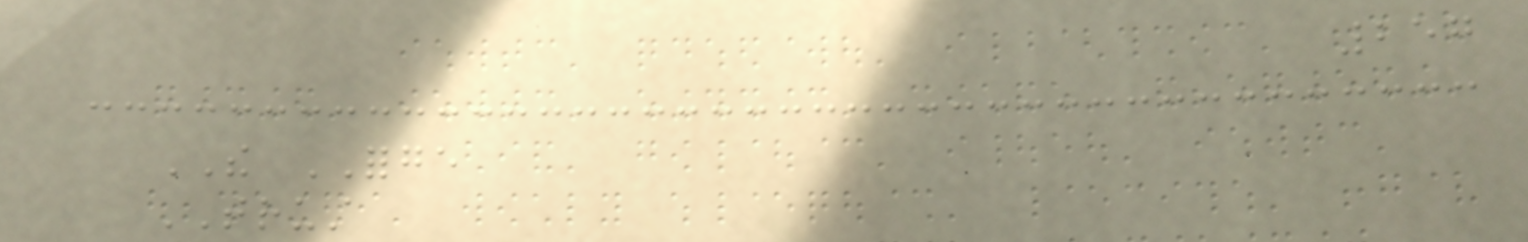257
THE FORGE
TRUST
